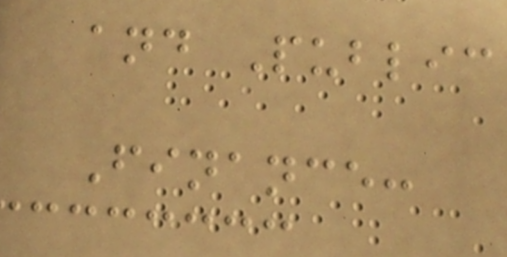and Public
Finance:
